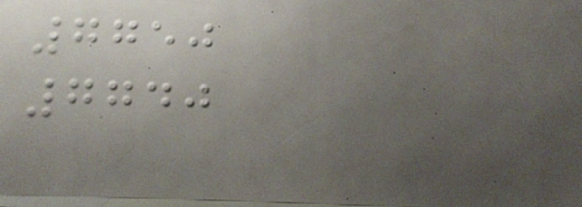7750
7740
